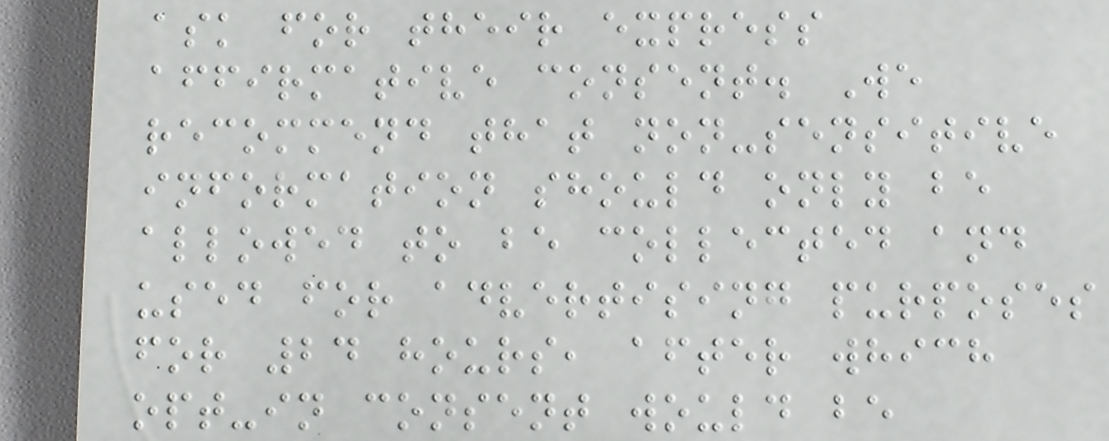ask for their express
affirmative consent. We
recommend that non-sensitive
information should only be
allowed to be collected and
used for advertising purposes
for 24 hours, after which
opt-in consent would be
